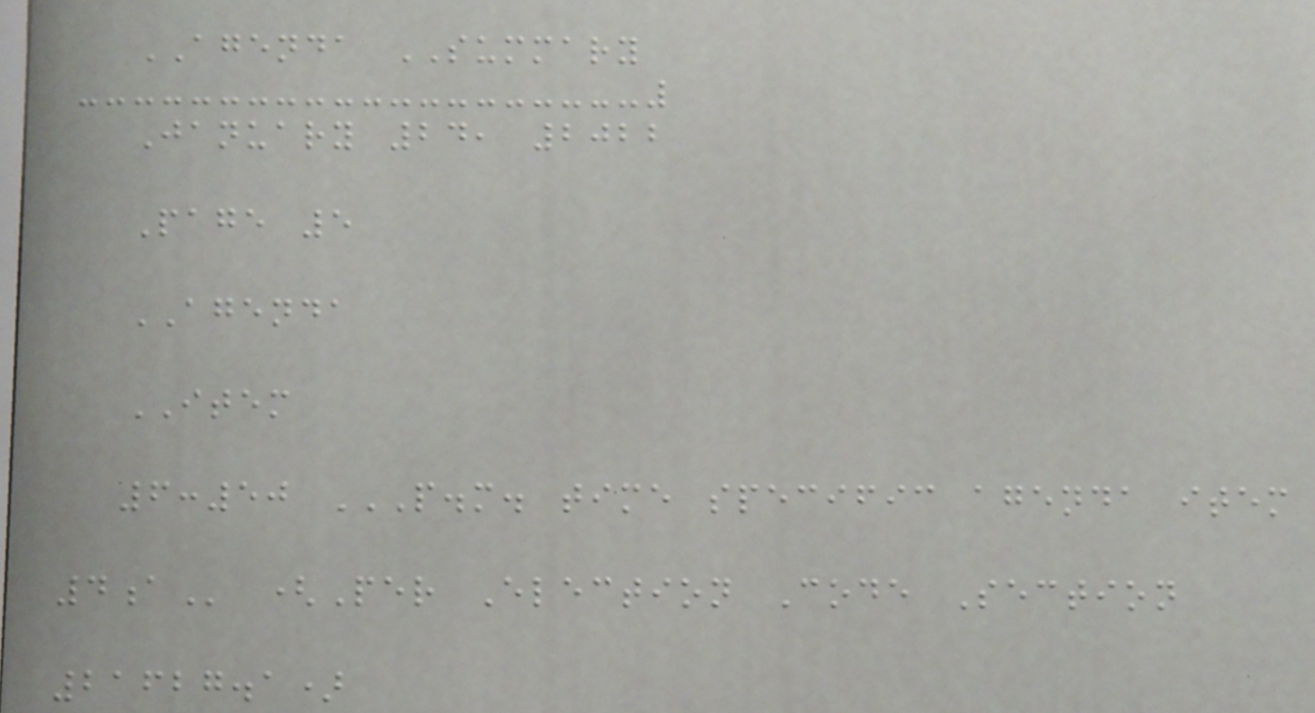AGENDA SUMMARY
January 24, 2022
Page 5
AGENDA
ITEM
6:50 P.M. TIME SPECIFIC AGENDA ITEM
4A (Per Election Code Section
21627.1)
